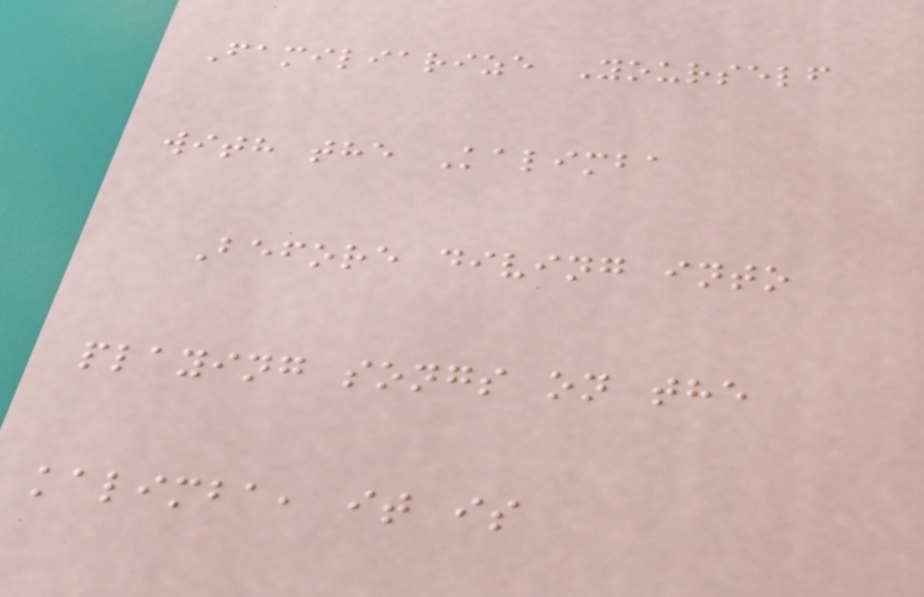Familiarize Yourself
with the Kalimba
Before diving into
playing songs on the
kalimba, it is
